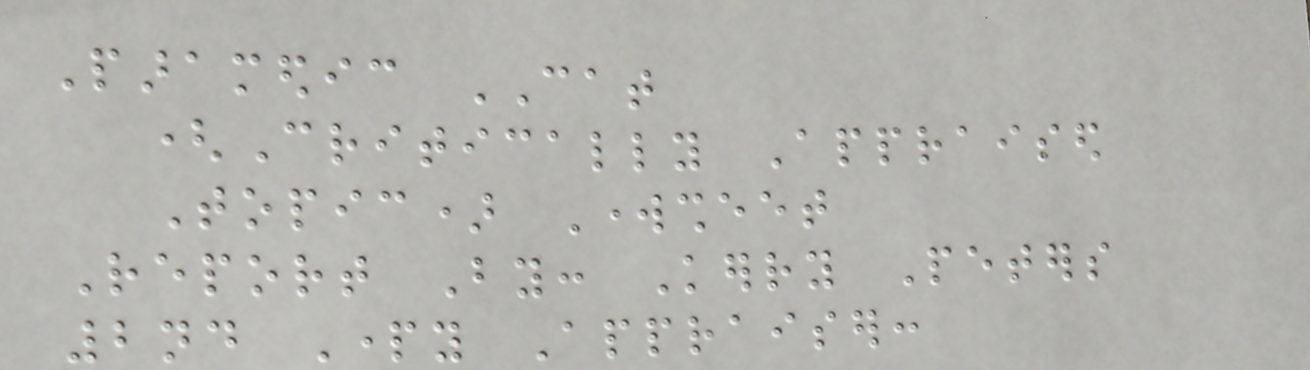Paramedic CAT
(Critically Appraised
Topic) Worksheet
Report By: Kerry Peters
2nd Party Appraiser:
